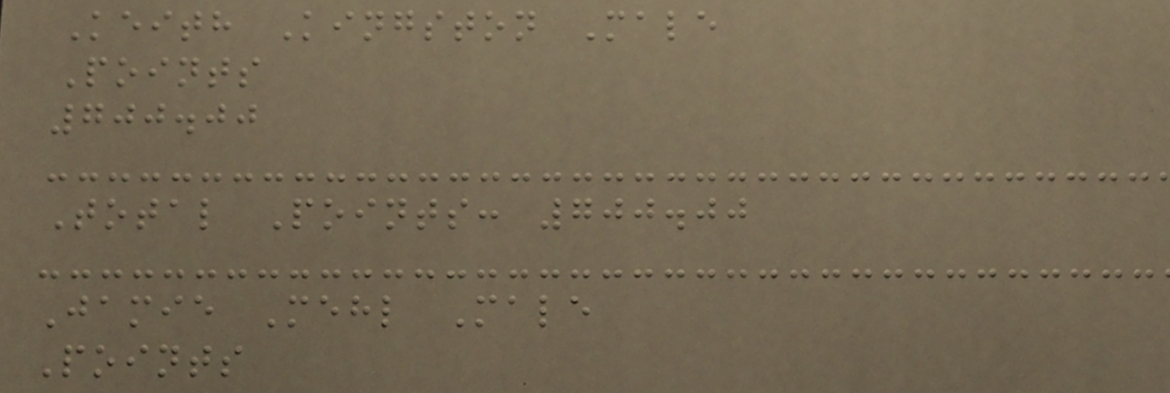Keith Kingston Male
Points
700.00
Total Points: 700.00
Jamie Mehl Male
Points
